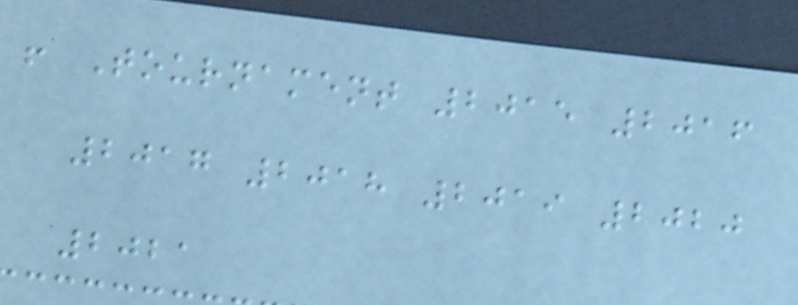! Tournament 2015 2016
2017 2018 2019 2020
2021
